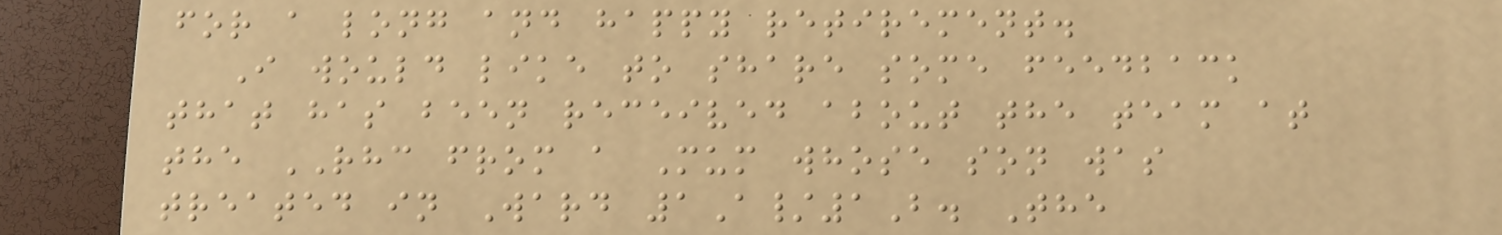for a long and happy retirement.
I would like to share some feedback
that has been received about the team at
the RHC from a Mum whose son was
treated in Ward 1A/1B. The
